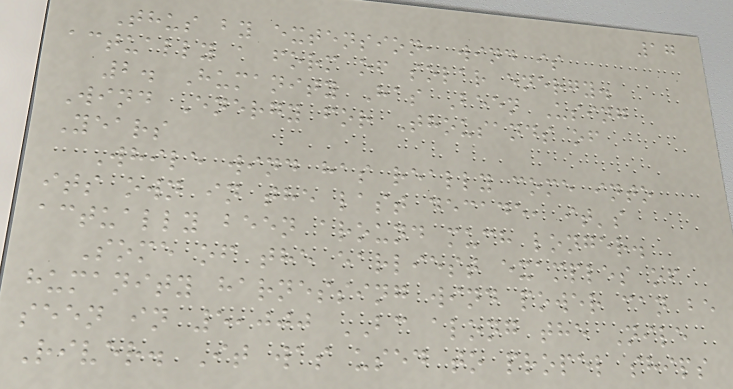17
Thus by extension, wind is
actually a form of solar energy.
2. Humanity Has Been Using
Wind Energy for Thousands of
Years
While wind has really come into
its own in the last decade, it's
actually been around much longer.
Some of the earliest examples of
humanity harnessing wind power can be
seen in 5,000 BC along the Nile
River. It was used to propel ships
